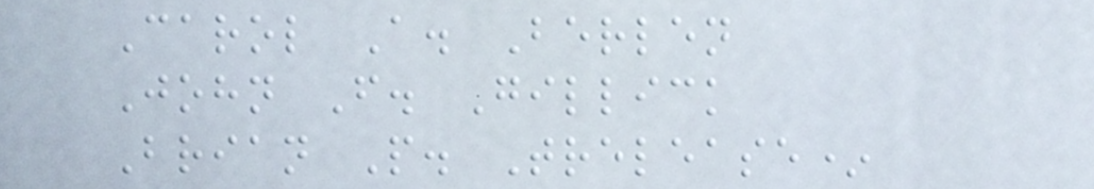Carol A. Berlen
John F. Gillick
Brian P. Trelease*
